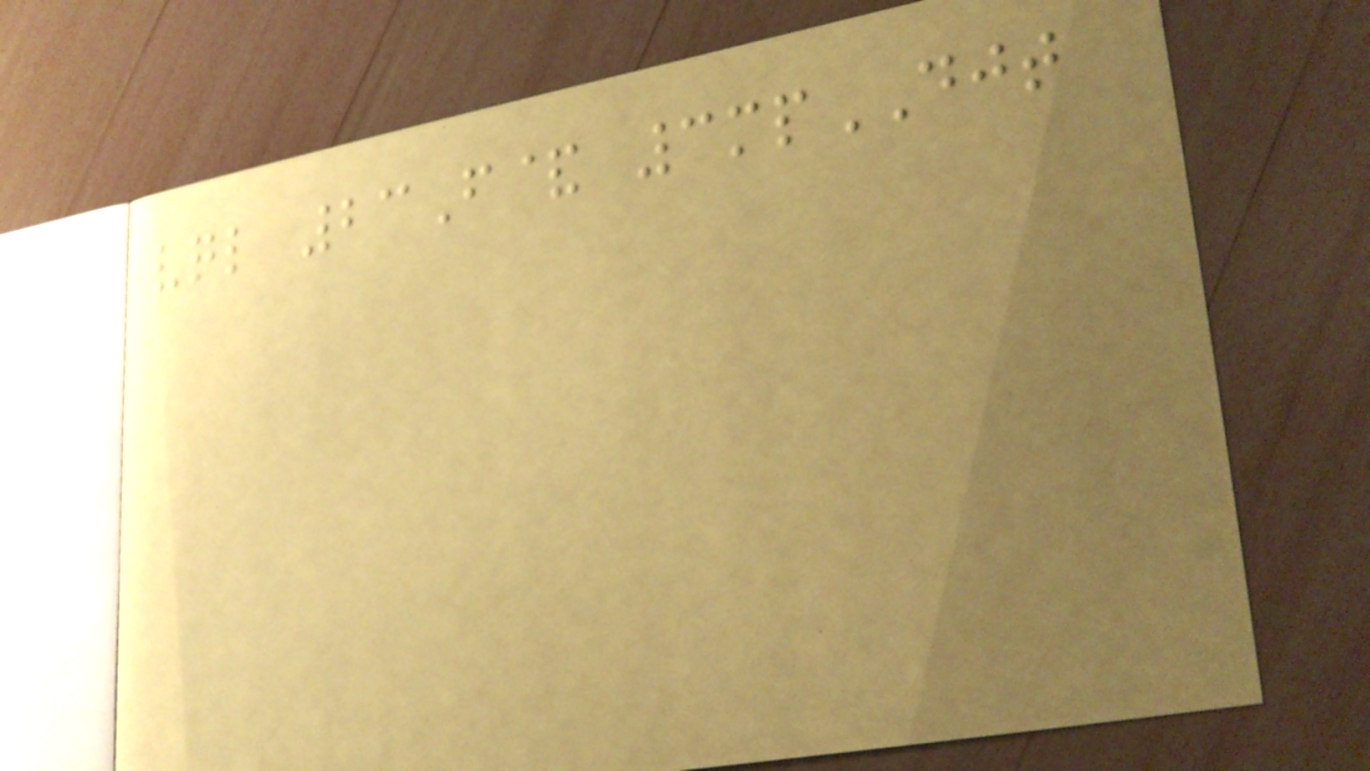vql 23F& 3mpDJT
